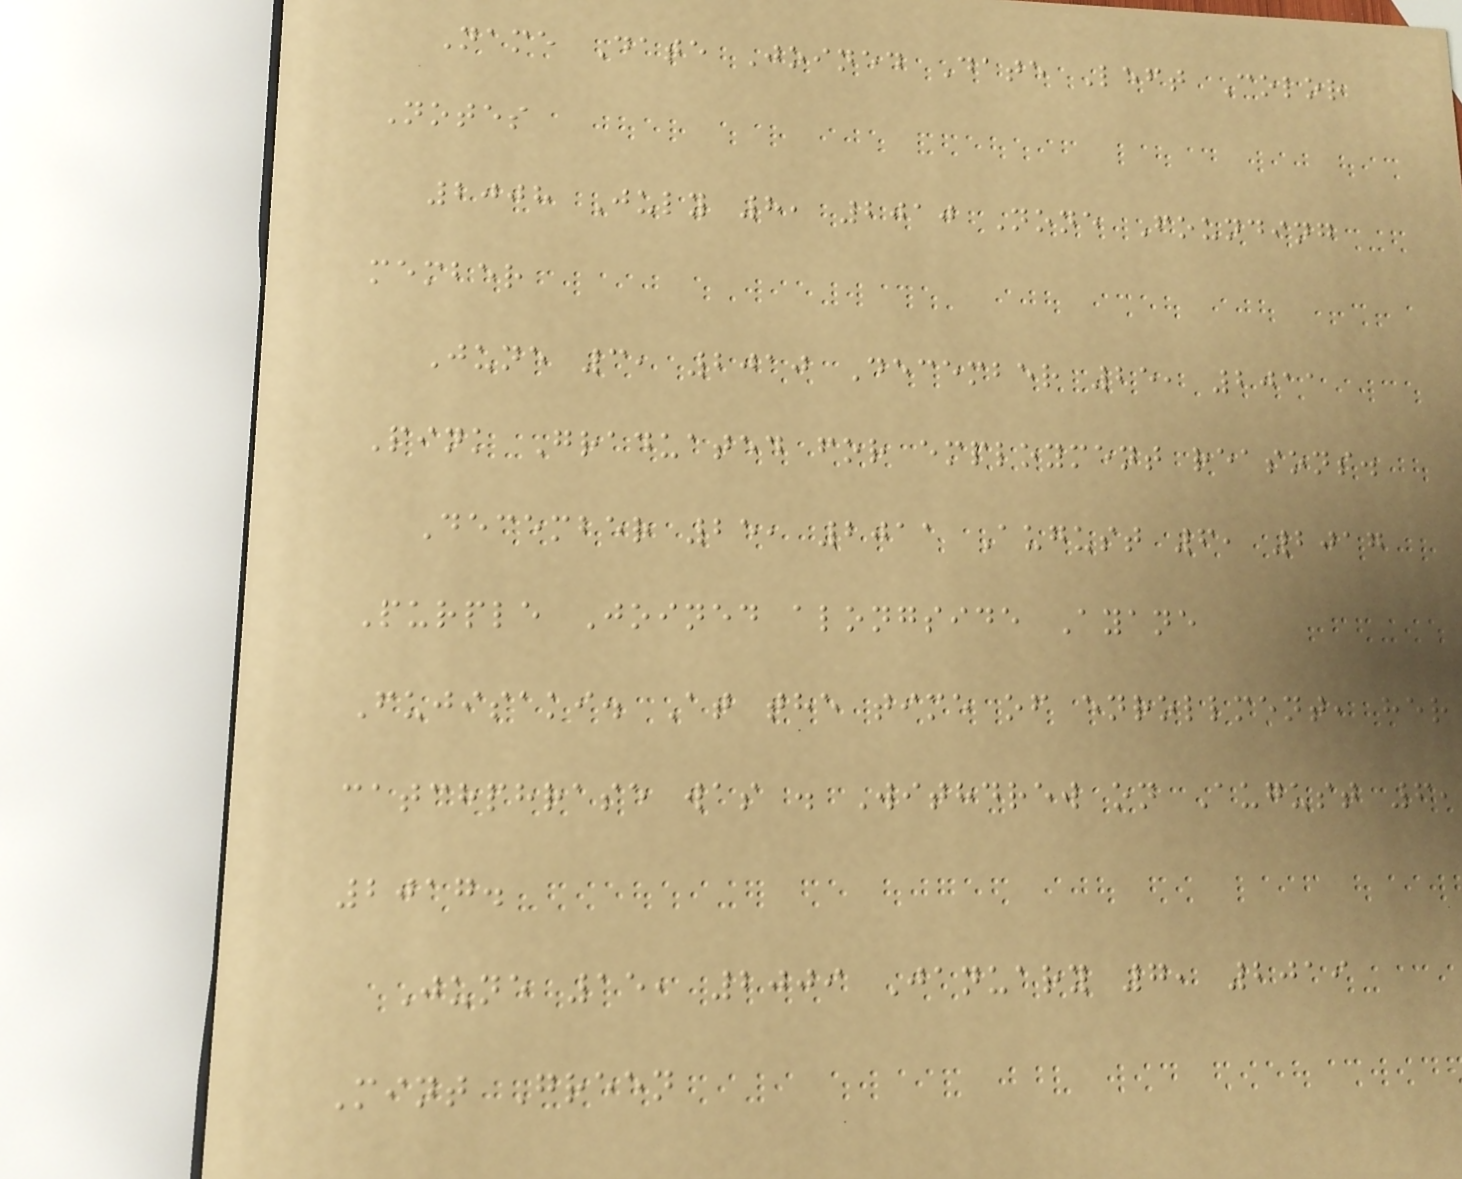Name Date Joined Date Left Color
Notes
2008 July 8, 2010 None Founding
member
June 3, 2010 December 25, 2011
Pink Graduated for employment reasons.
December 25, 2011 August 6, 2017
Purple Joined alongside Ayane
Fujisaki. At the time of enrollment, her
catchphrase was . Withdrew on August 6,
2017.
June 15, 2009 January 7, 2019
Mint Green
